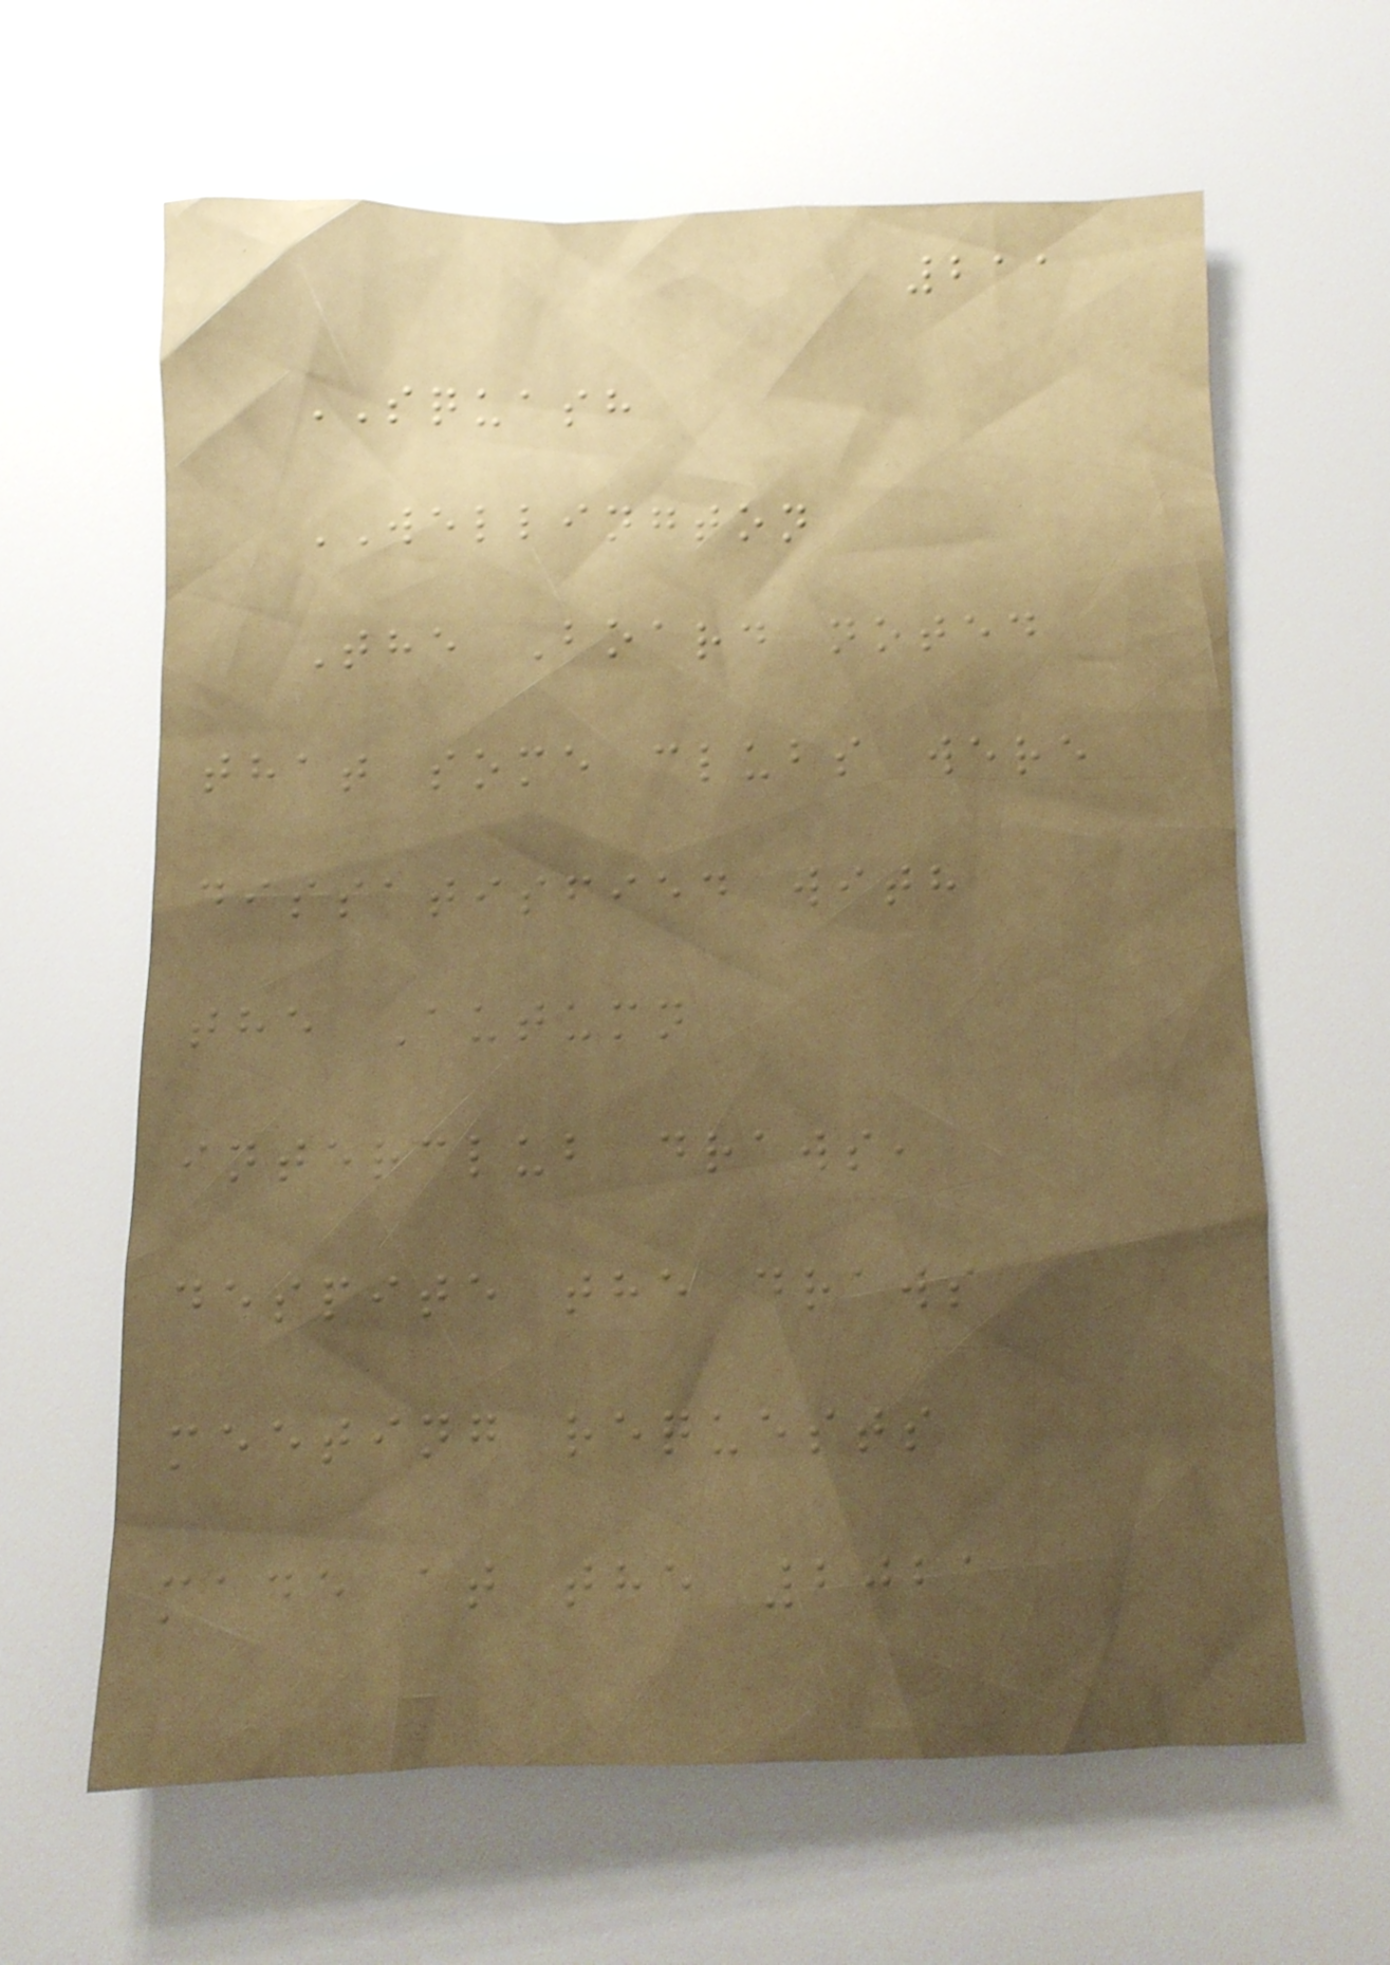211
SQUASH
WELLINGTON
The Board noted
that some clubs were
dissatisfied with
the Autumn
interclub draws,
despite the draws
meeting requests
made at the 2021
